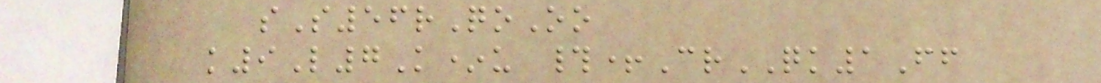sS56rQoOo
k9L7K*u #+CrQK1Ff
